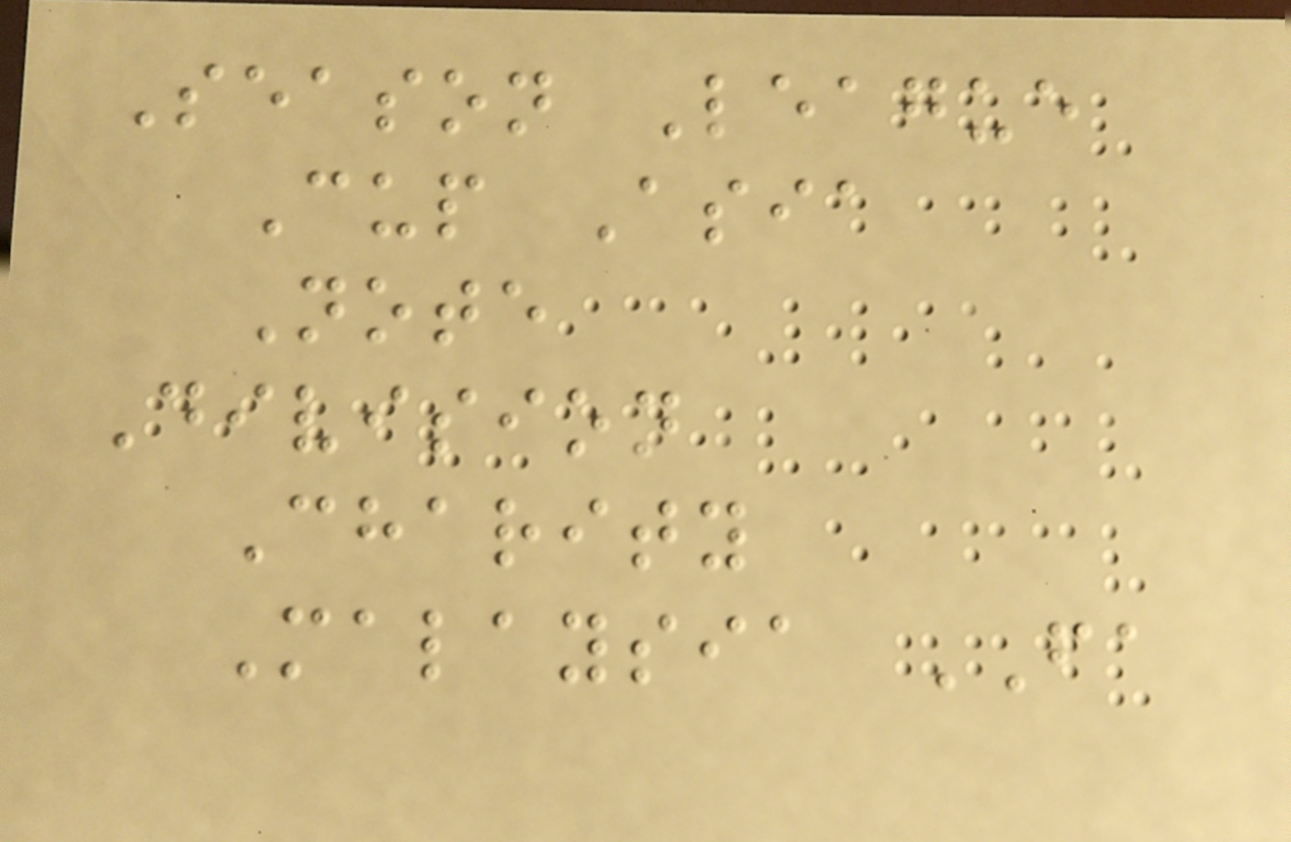Season League
Cup Asia
Note
Division
Charity
Malaysia FA
